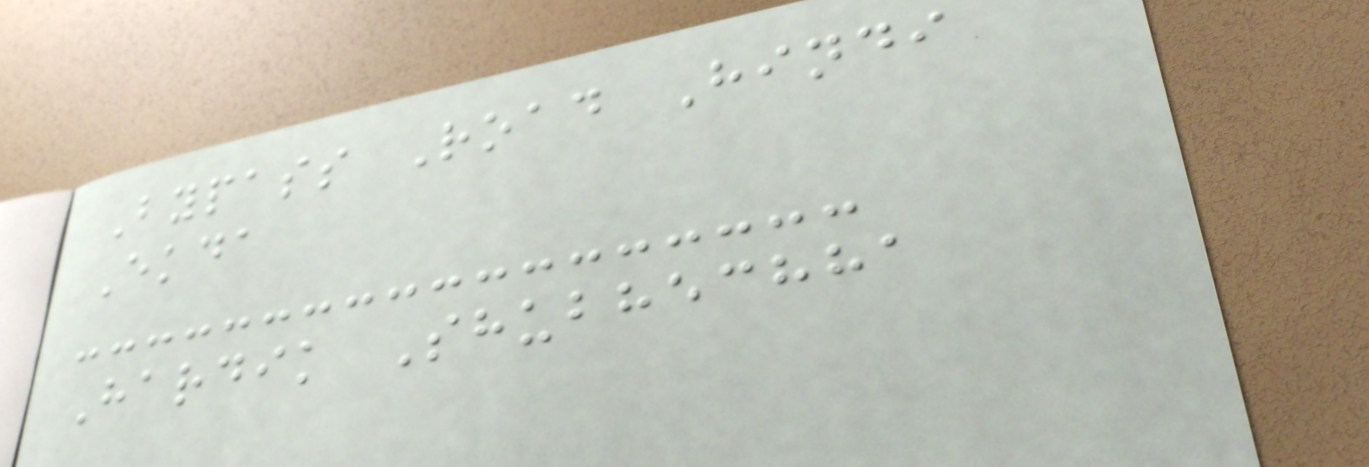Bypass Road Hindi
Ekda
Hardik Shubhechha
